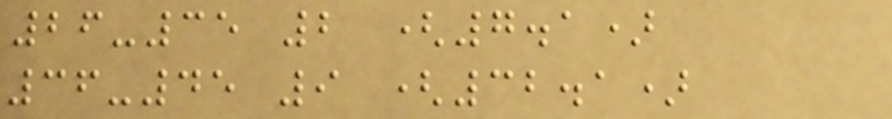26-35 2 (7.1)
36-45 9 (32.1)
